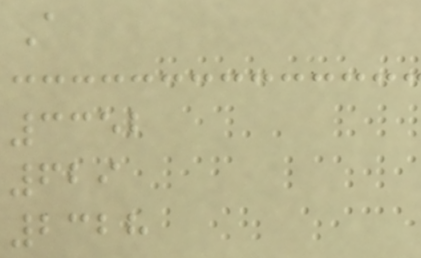A
3352
629
2328
